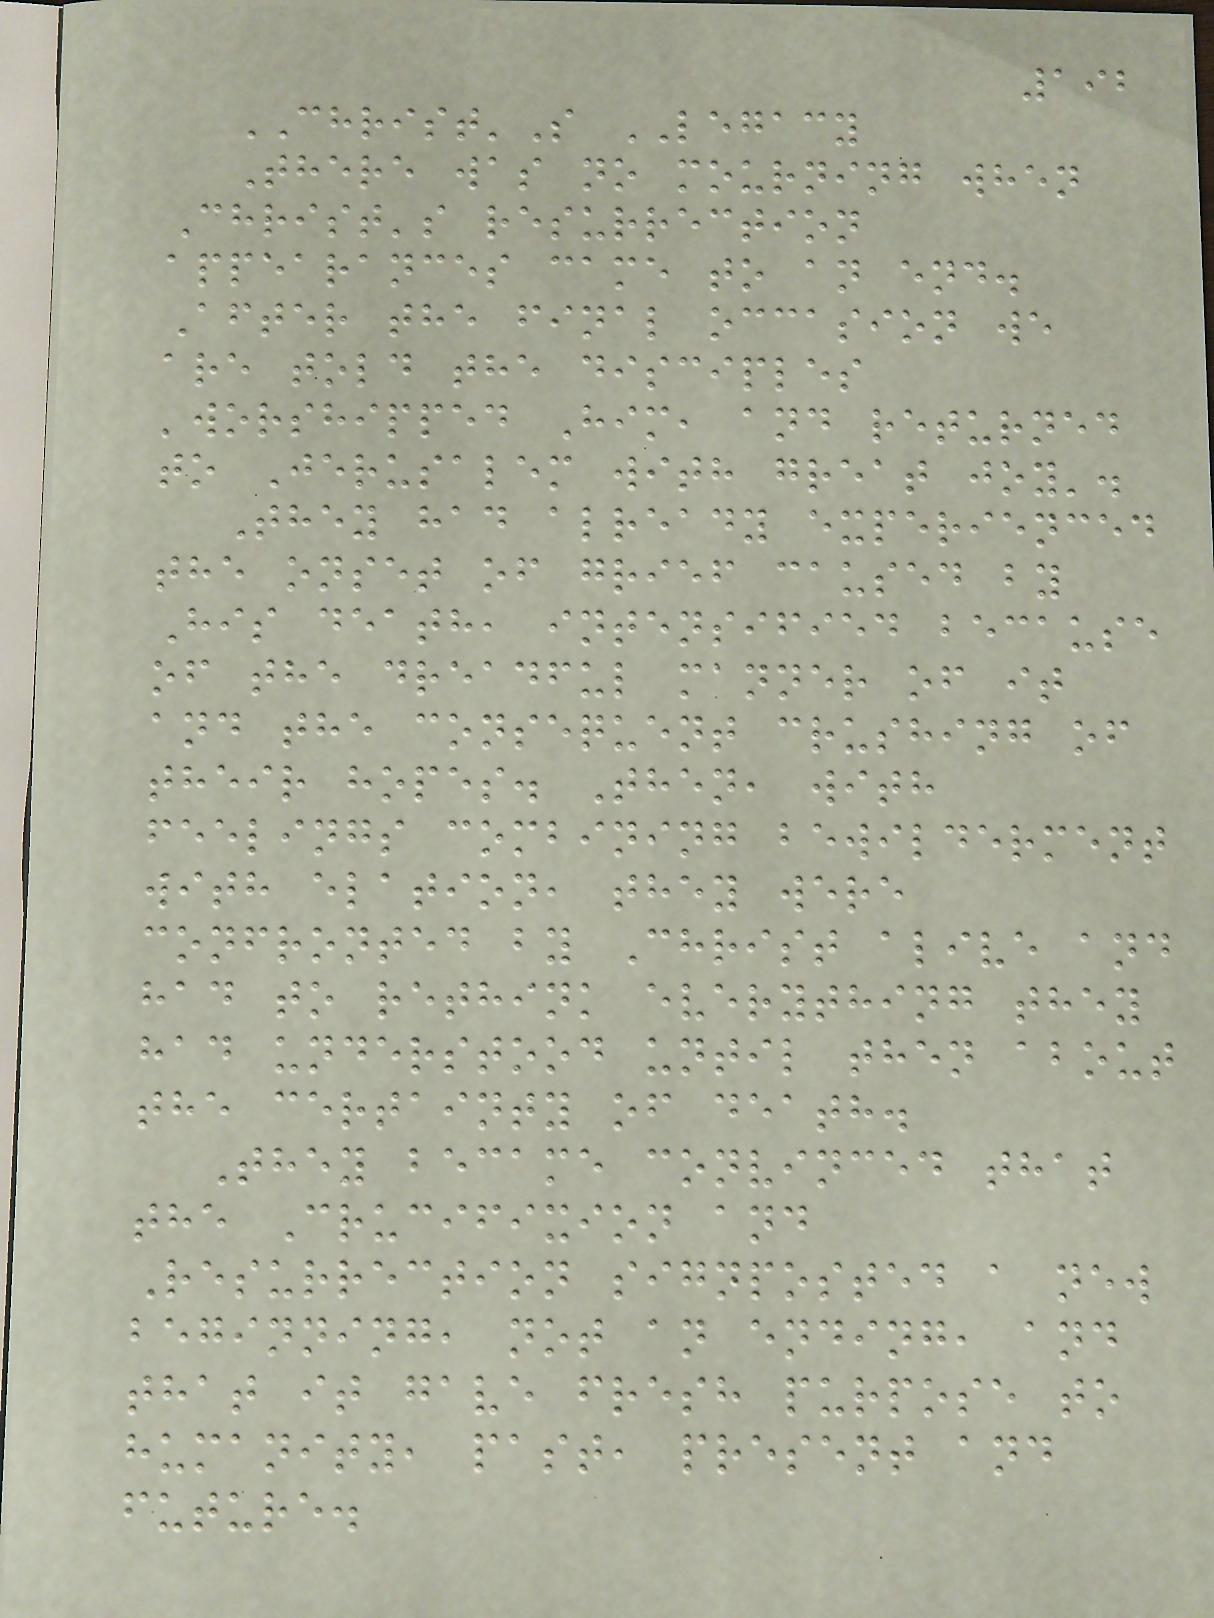192
CHRIST'S LEGACY
There was no mourning when
Christ's resurrection
appearances came to an end.
After the final occasion we
are told the disciples
'worshipped Him, and returned
to Jerusalem with great joy'.
They had already experienced
the onset of grief caused by
His death, intensified because
of the dreadful manner of it
and the consequent crushing of
their hopes. Then, with
feelings combining bewilderment
with elation, they were
confronted by Christ alive and
had to rethink everything they
had understood until then about
the certainty of death.
They became convinced that
the Crucifixion and
Resurrection signposted a new
beginning, not an ending, and
that it gave fresh purpose to
humanity, past, present and
future.
